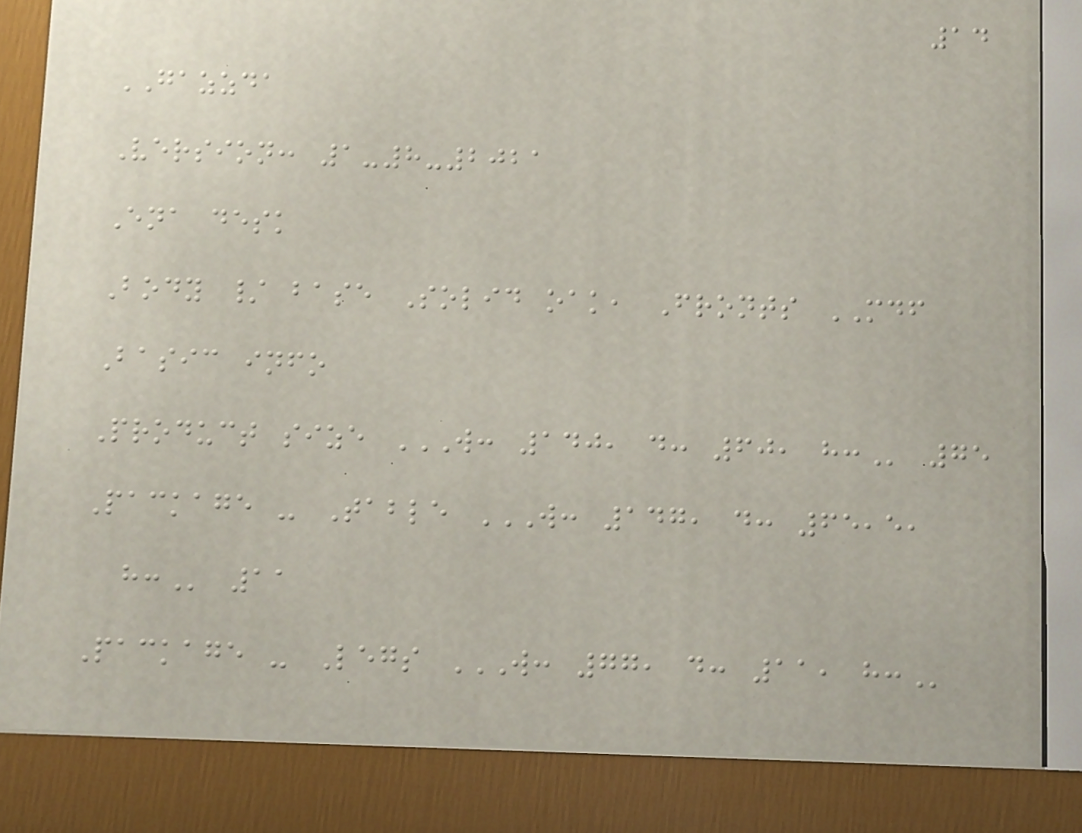14
GAZZDA
Version: 1-8-2021
Ena desk
Body / base Solid oak, Fronts MDF
Basic info
Product size W: 140, D: 60, H: 75
Package - Table W: 147, D: 65,5,
H: 11
Package - Legs W: 77, D: 11, H:
